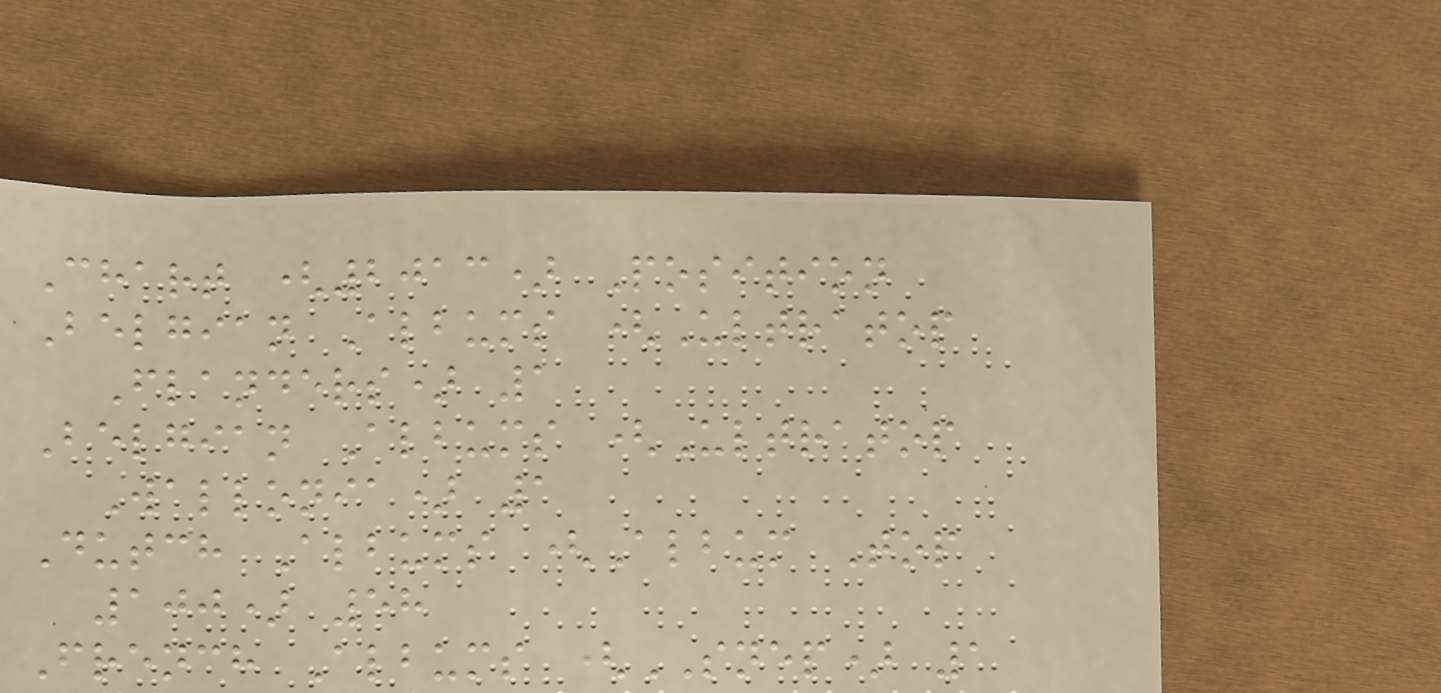Chart (2013) Position
Belgian Albums (Ultratop
Flanders) 1
Belgian Albums (Ultratop
Wallonia) 1
Dutch Albums (Album Top
100) 58
French Albums (SNEP) 1
